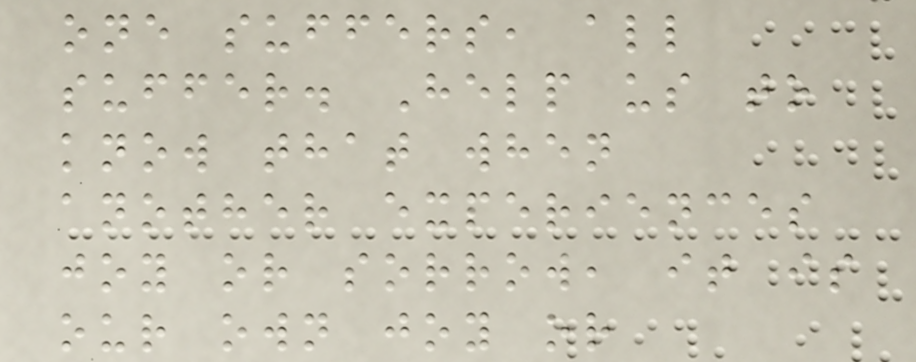one suffers, all
suffer. Help us to
know that when
another experiences
joy or sorrow, it is
our own joy or
